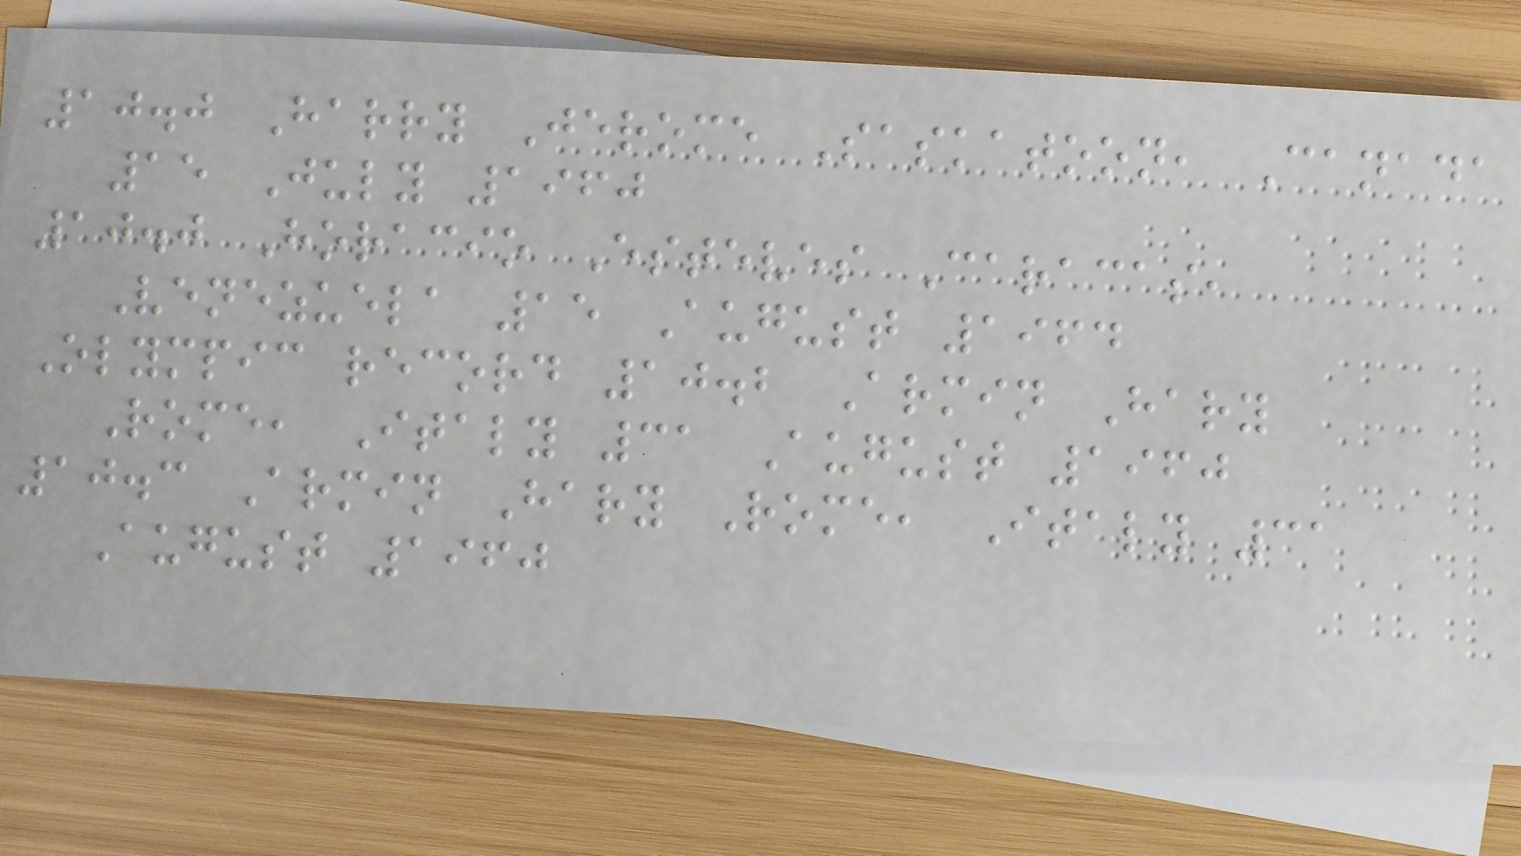10.0 Harry Jerome Saskatoon, Canada
15 July 1960
10.0 Horacio Esteves Caracas,
Venezuela 15 August 1964
Olympic record 10.2 Armin Hary
Rome, Italy 31 August 1960
10.3 Armin Hary Rome, Italy 31
August 1960
